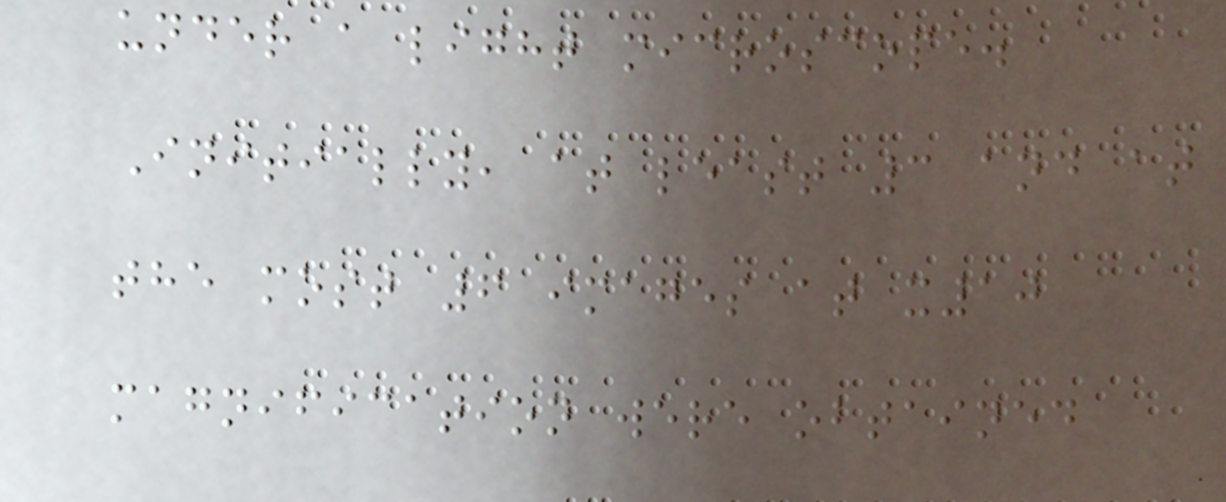under a light microscope.
Initially, at least 3 and at
the most 6 images at x10
magnification were obtained
